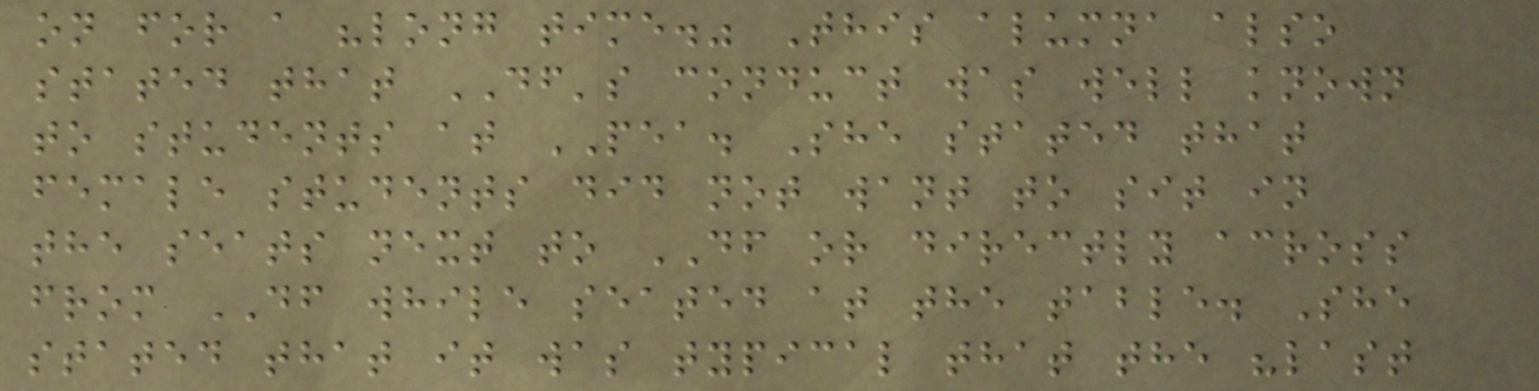on for a "long time." This alumna also
stated that DF's conduct was well known
to students at PEA. She stated that
female students did not want to sit in
the seats next to DF or directly across
from DF while seated at the table. She
stated that it was typical that the "last
